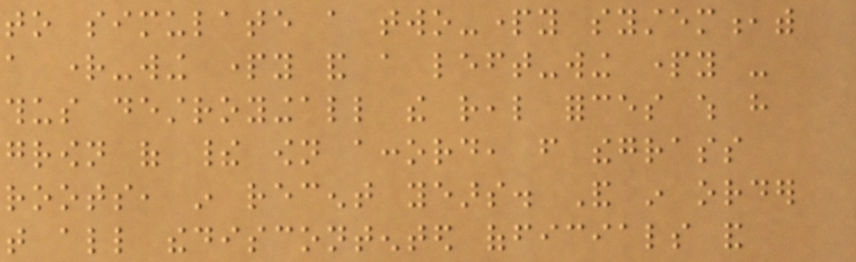to simulate a two-party system,with
a right-wing party and a left-wing party -
thus destroyingall the real forces which have
grown of their own accord, from thegrass
roots, in recent years. And in order
that all thediscontented officials and
